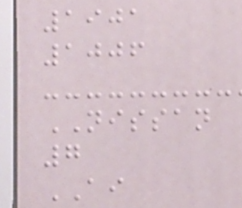1901
1006
NISSAN
7
AI
